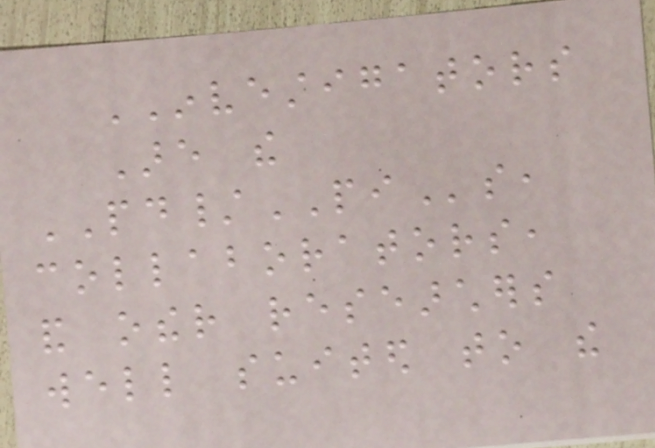INVESTIGATORS
Are the
PD/PIs,
collaborators,
and other researchers
well suited to the
